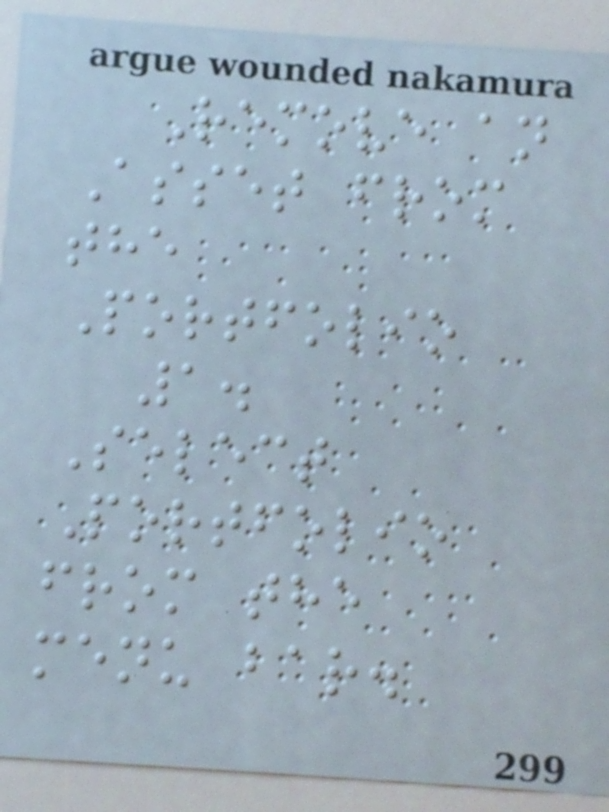Remove an
Asset from
the
Portfolio
1.
Select
Portfolio
from the
menu bar.
